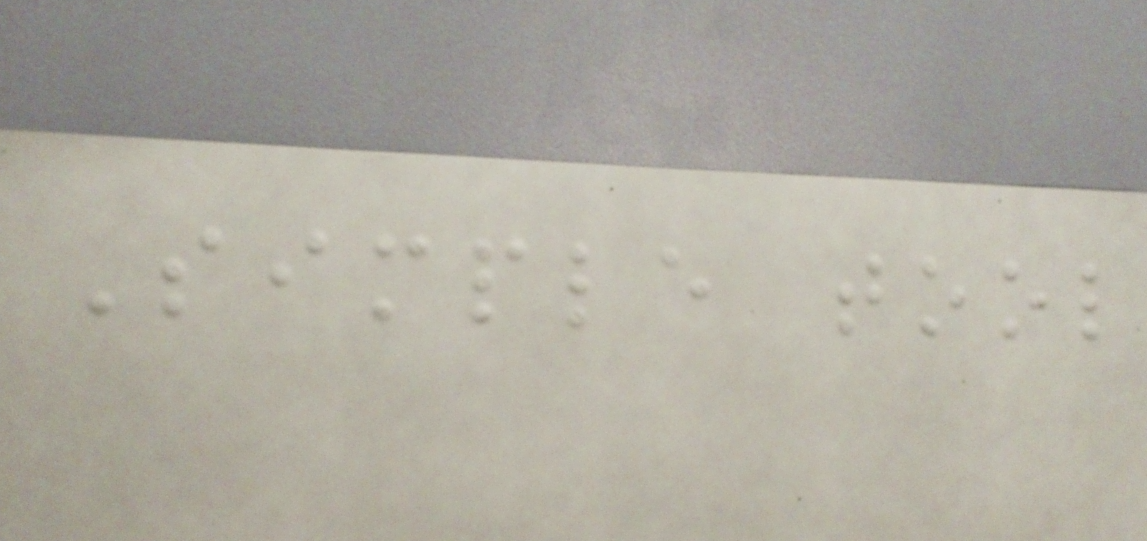Simple tool
